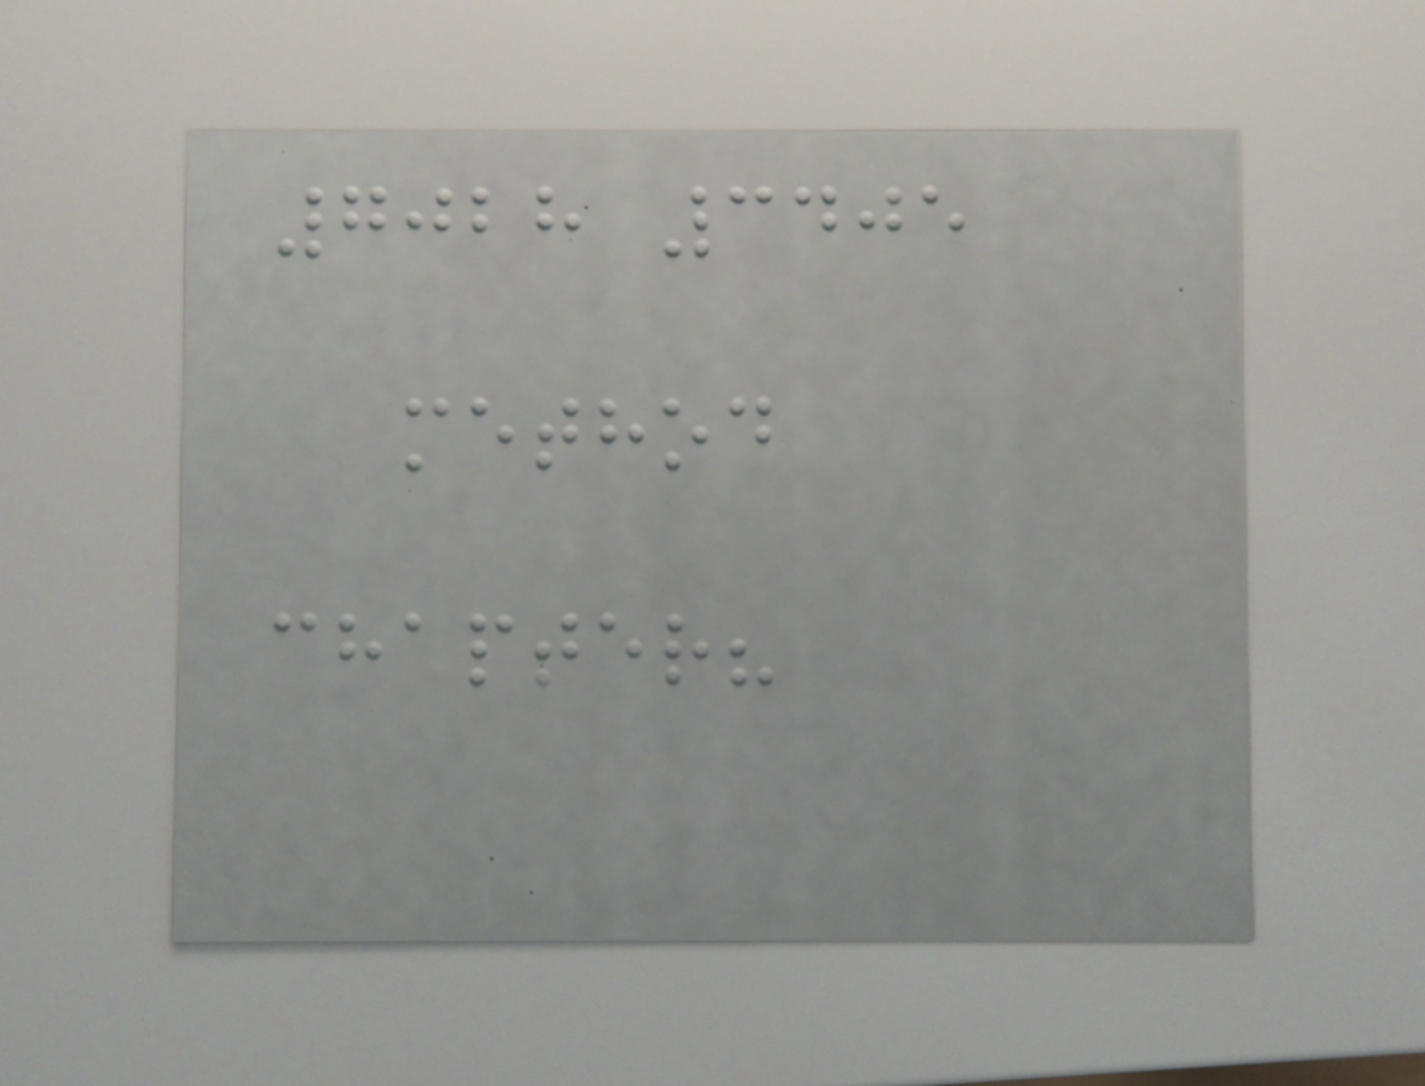7028 3405
method
chapter?
